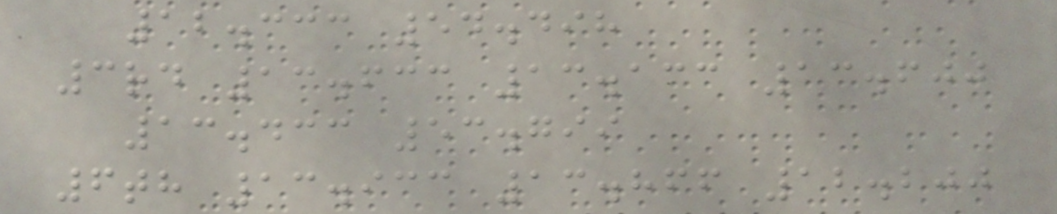12.333 54.498
3rd 13.633 13.133 13.600
13.433 53.799
6th 13.933 13.866 12.200
